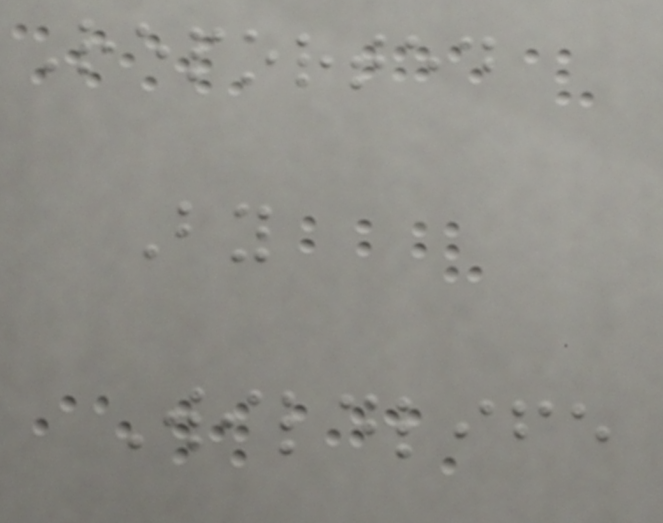Reported
By
Wildlife
